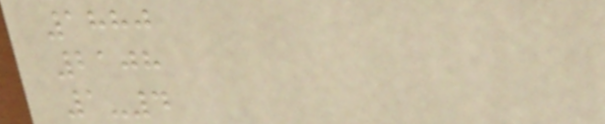1880
2108
1-4
